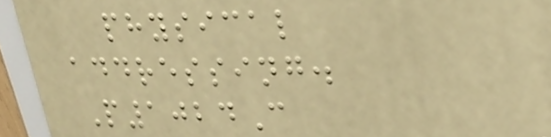physical
addressing.
P1024C
